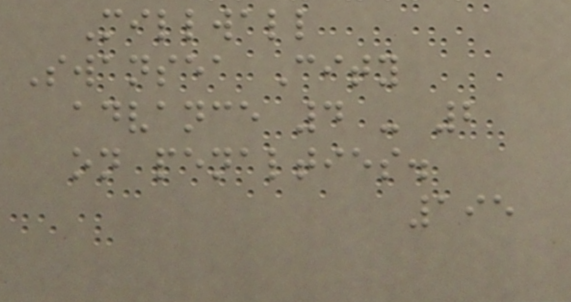Millwall
Swansea City
advance 4 - 2
on penalties.
195
